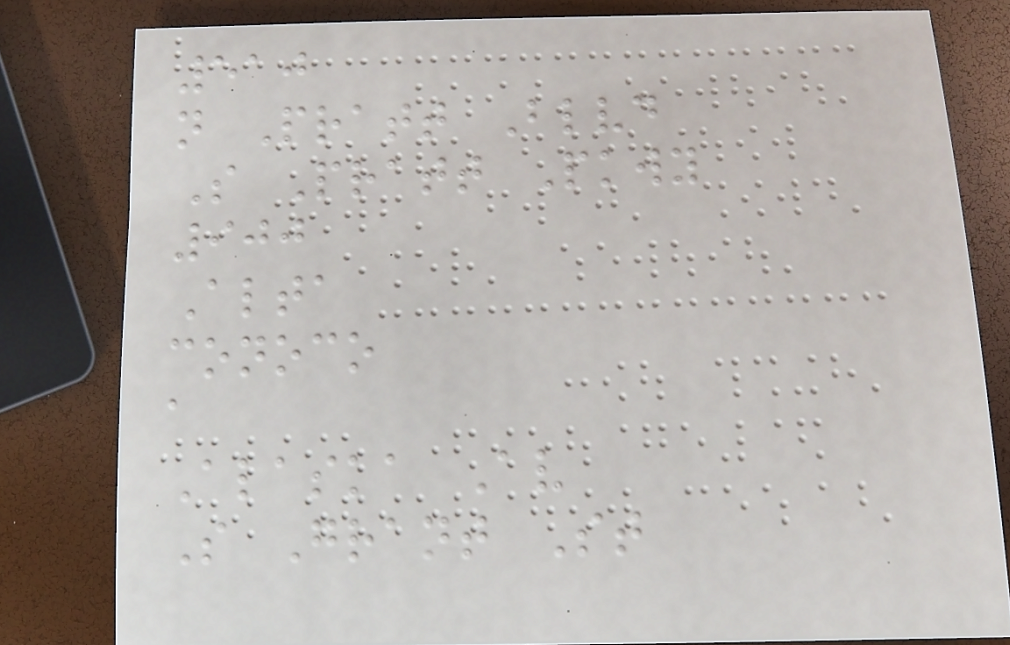510
n Pratt Blvd
S Pratt Pkwy
900
Alta
conoco
a
Alaska Av
S Grant St
